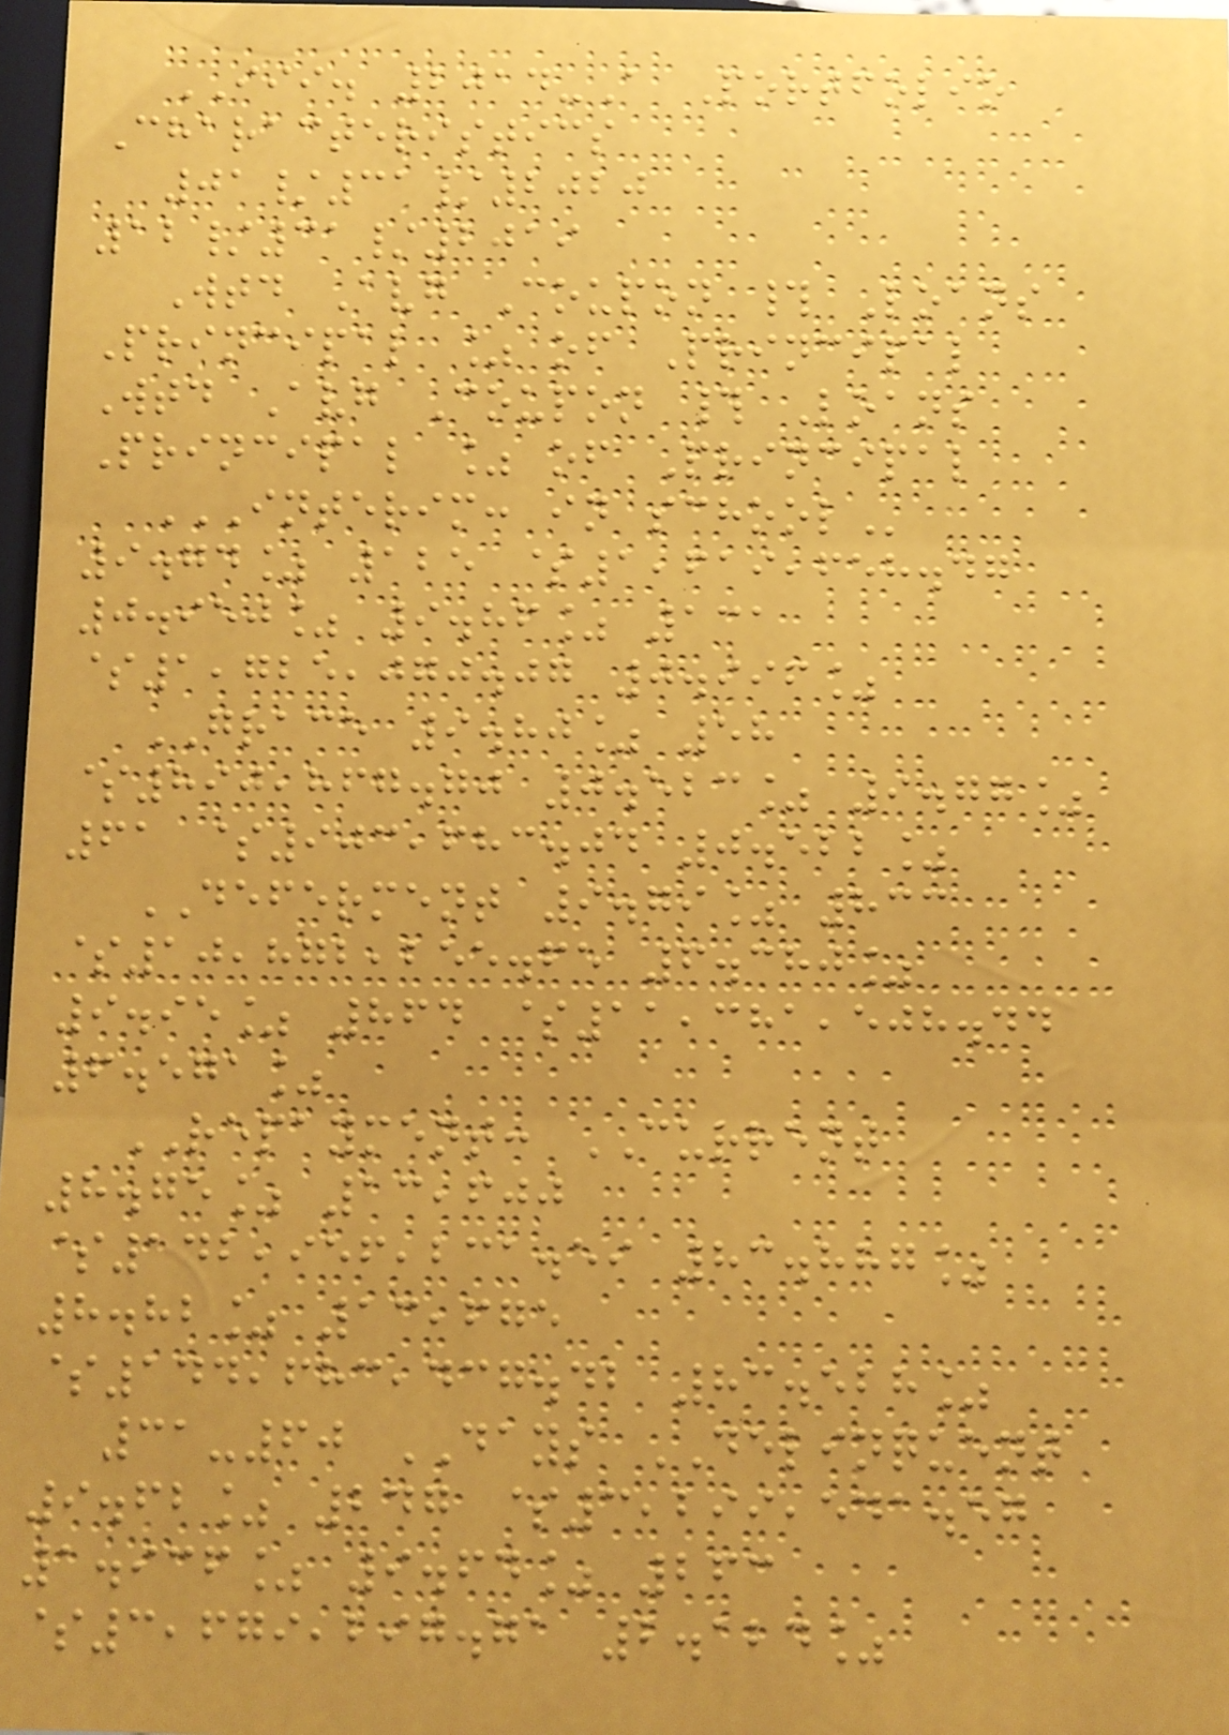III. 2014-A Portfolio
Characteristics
01/31/2020
12/31/2019
Wtd Avg Coupon # Loans
Principal % of Principal
Wtd Avg Coupon # Loans
Principal % of Principal
INTERIM: IN SCHOOL
9.74% 125 $1,619,658.47
0.950% 9.86% 131
$1,725,070.07 0.996%
GRACE 9.80% 58
$890,867.70 0.523% 9.77%
61 $903,683.04 0.522%
DEFERMENT 9.79% 833
$10,872,255.65 6.380%
9.95% 864 $11,381,508.44
6.571%
REPAYMENT: CURRENT
8.75% 13,600
$142,956,231.59 83.887%
8.82% 13,675
$144,683,437.42 83.528%
31-60 DAYS DELINQUENT
9.62% 247 $3,299,541.57
1.936% 9.64% 263
$3,679,297.71 2.124%
